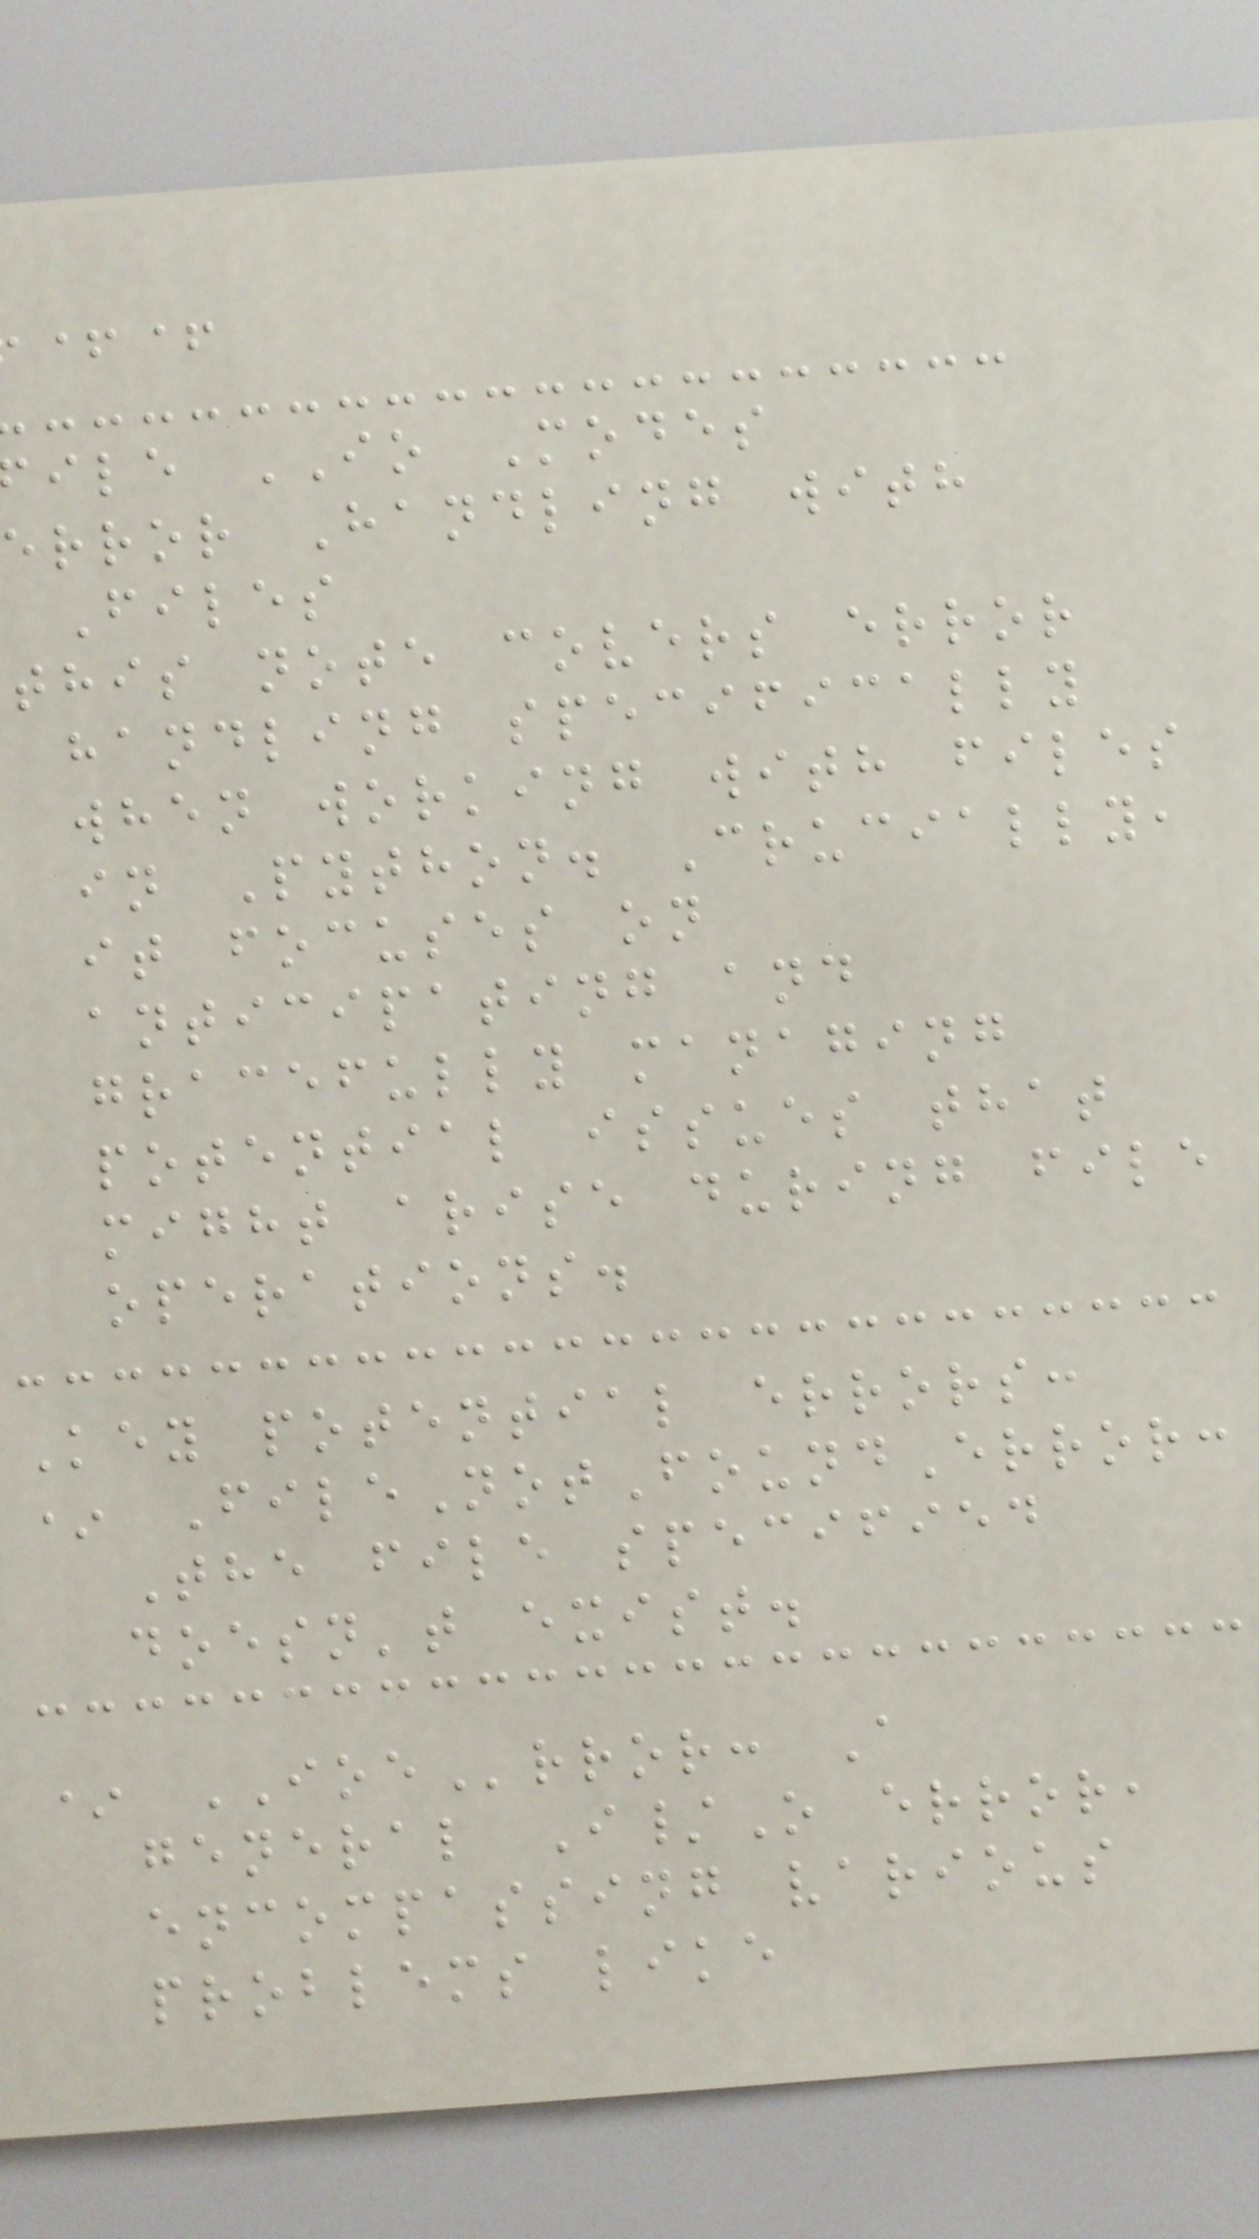++
ile IO Modes
error Handling with
Files
this note covers error
handling specifically
when working with files
in Python. Crucially,
it focuses on
anticipating and
gracefully managing
potential issues that
might arise during file
operations.
Key potential errors:
* FileNotFoundError:
The file specified
doesn't exist.
* IOError: A
general I/O error,
encompassing various
problems like
